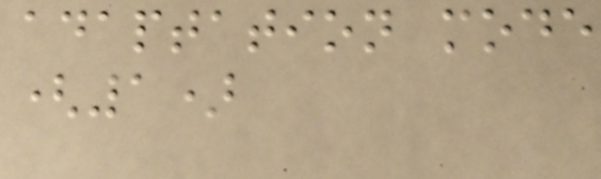adaptation mode
(1)
